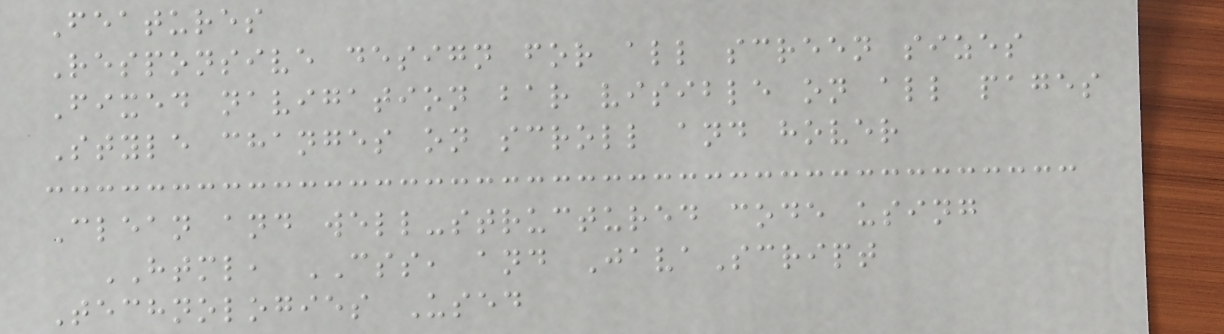Features
Responsive design for all screen sizes
Fixed navigation bar visible on all pages
Style changes on scroll and hover
Clean and well-structured code using
HTML, CSS, and JavaScript
Technologies Used
